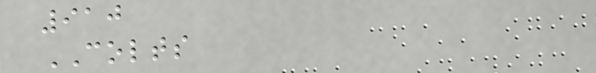910
COLTS
